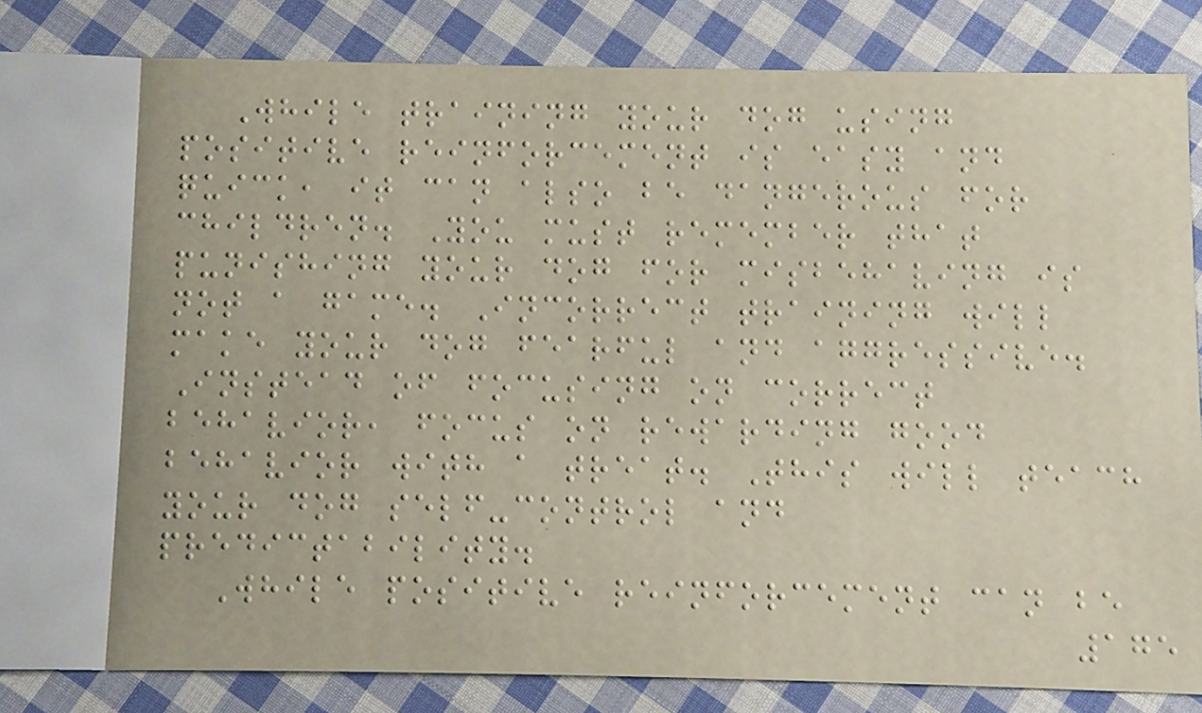While training your dog using
positive reinforcement is easy and
quick, it can also be dangerous for
children. You must remember that
punishing your dog for misbehaving is
not a game. Incorrect training will
make your dog fearful and aggressive.
Instead of focusing on correct
behavior, focus on rewarding good
behavior with a treat. This will teach
your dog self-control and
predictability.
While positive reinforcement can be
175
